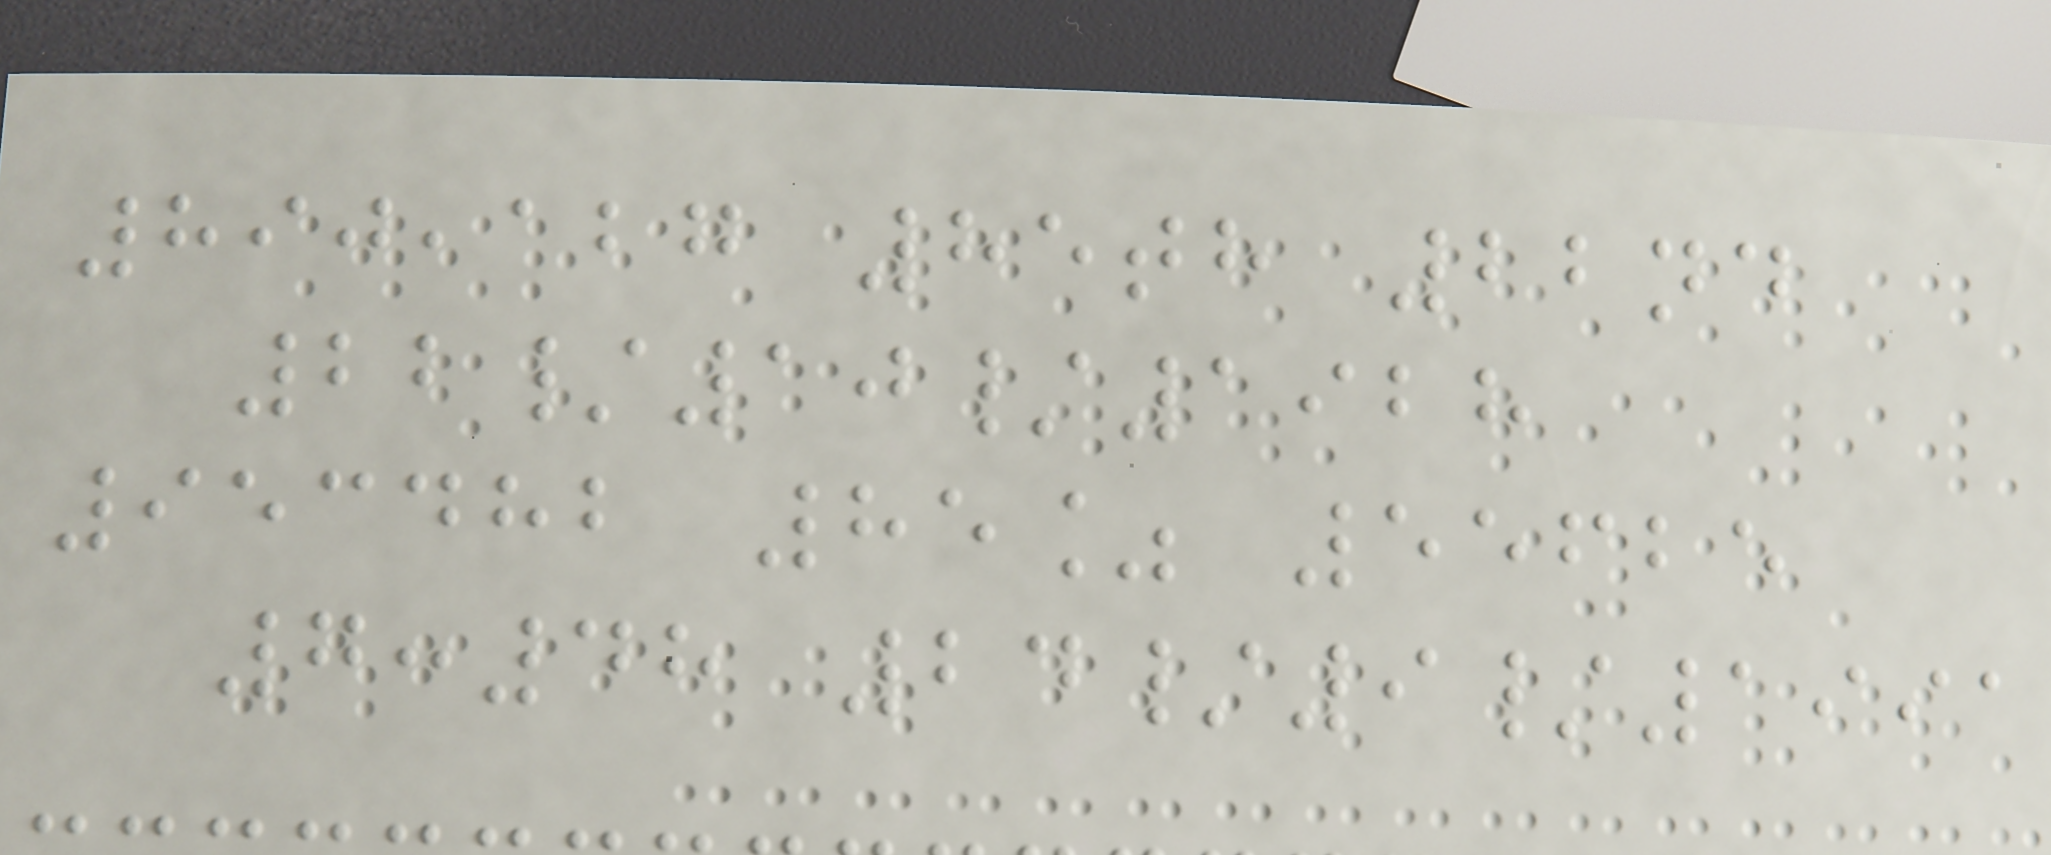890,127 85th 22nd
22/10/1928
953482 85% 55625
7:48 24/9/1991
